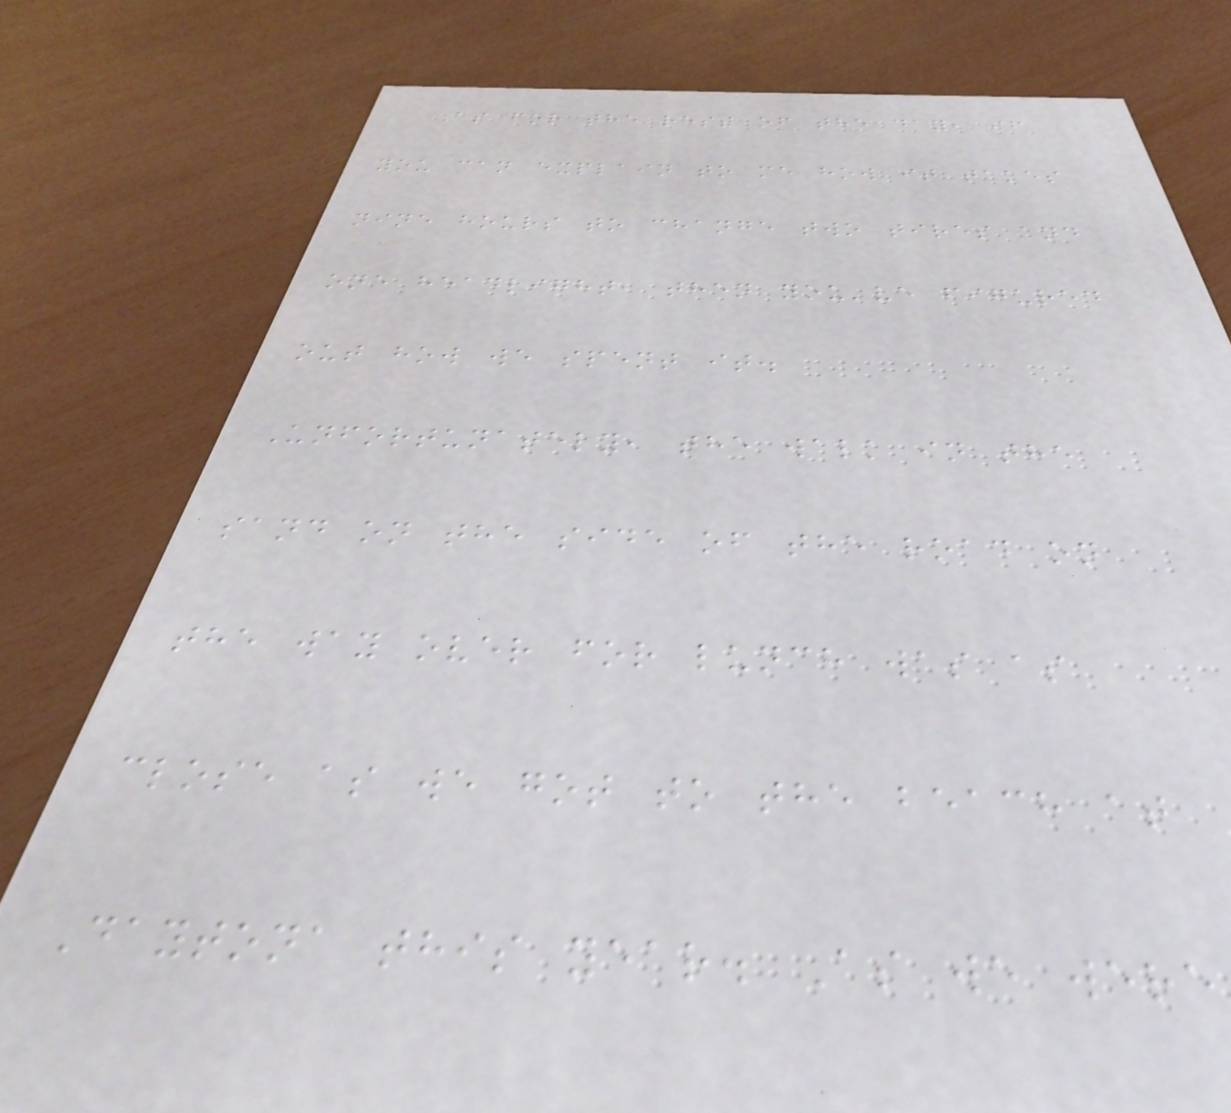As for the rest of the day, if
you can explain to me how it takes
nine hours to change two tires and
one headlight, then you've figured
out how we spent it.
Unfortunately, the walk in the
sand on the side of the road on
the way over for lunch was as
close as we got to the beach at
Daytona this year. As we were
